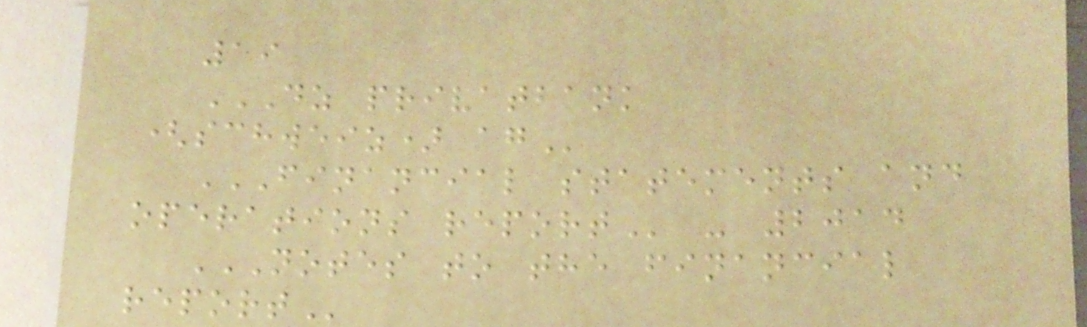19
DZ PRIVATBANK
(SCHWEIZ) AG
FINANCIAL STATEMENTS AND
OPERATIONS REPORT - 2014
NOTES TO THE FINANCIAL
REPORT
